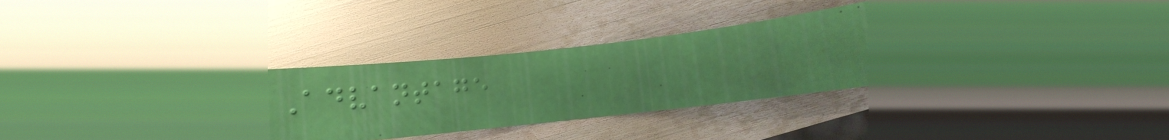Advantage
